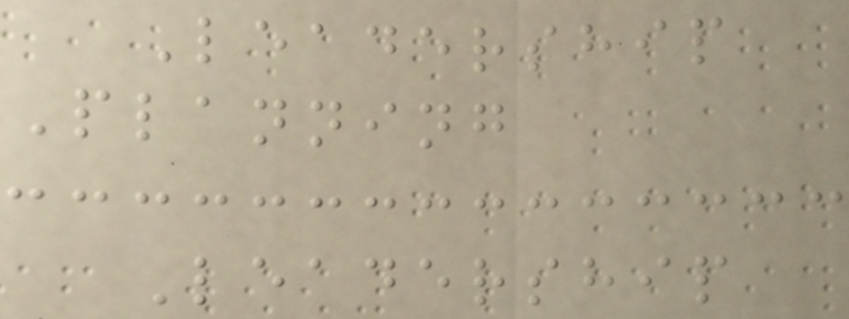Leadership
Planning
Leadership
